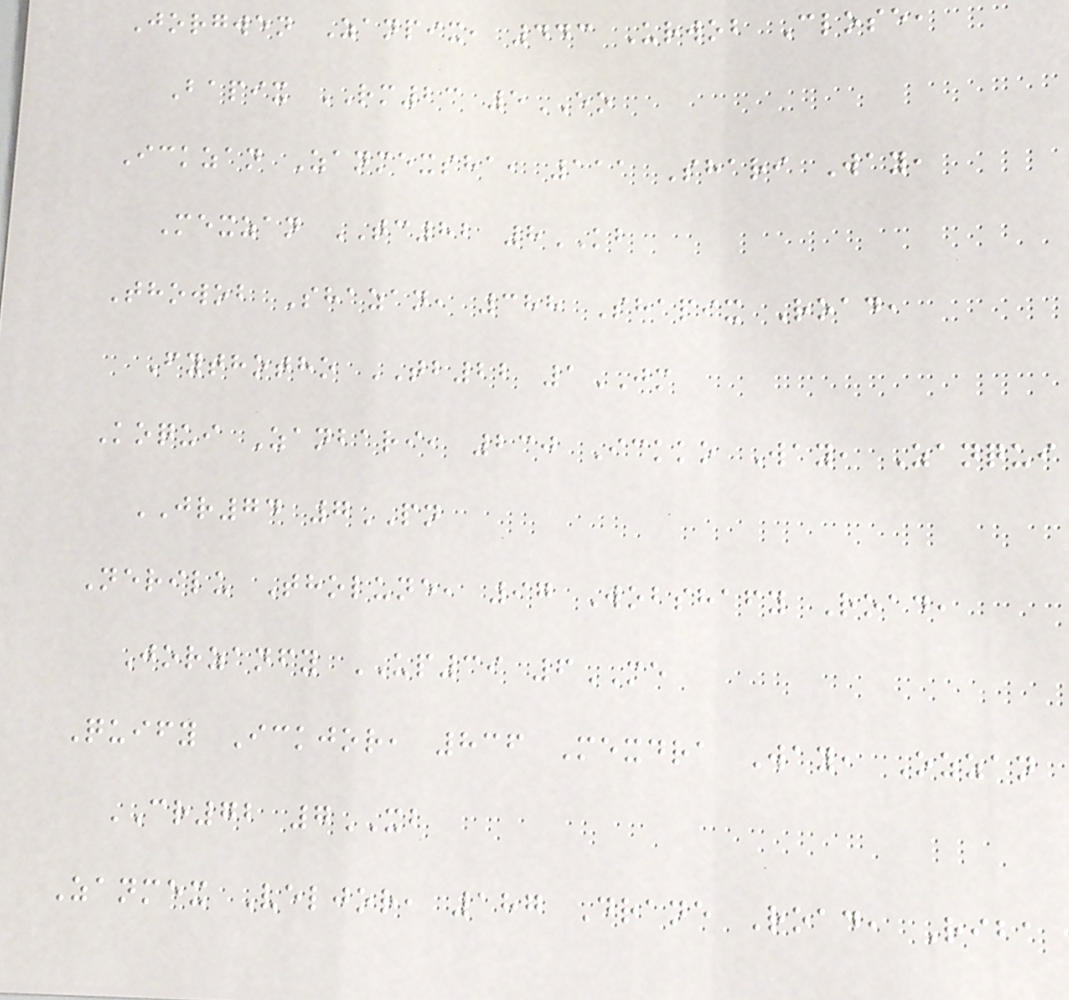Jorgwen Zanpix, 443 Urwob Close,
Bapix RM23 5EO
Ickzan Zanmexsha, 111 Shari Way,
Mexzan TC82 8KB
Thowob Shazan, 388 Shapix Road,
Fythotho TB22 1JM
Koqui Zanbari, 230 Ickko Way, Zanqui
JR74 7PN
Nerilu Tholune, 97 Wobshafy Road,
Jorzanfy UP39 6ME
Quify Ickjor, 836 Mexdra Way, Ozzan
CR72 7XB
Zanmex Veljor, 187 Drane Road, Riba
